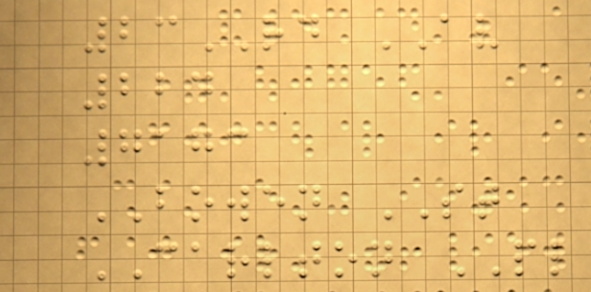23RD AV
224
7173
BOWEN ST
CARLTON PL
